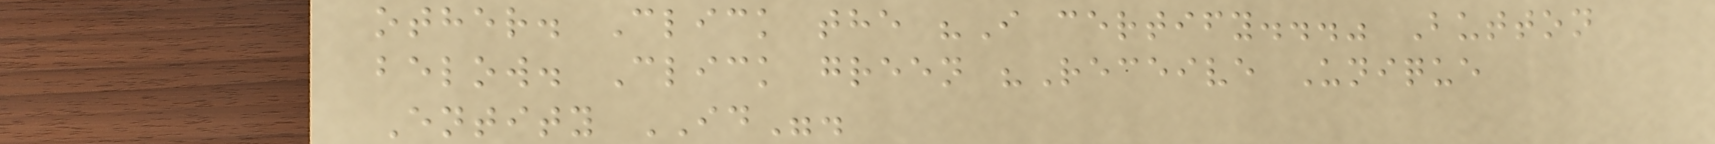other. Click the "I certify..." Button
below. Click green "Receive Unique
Entity ID".
